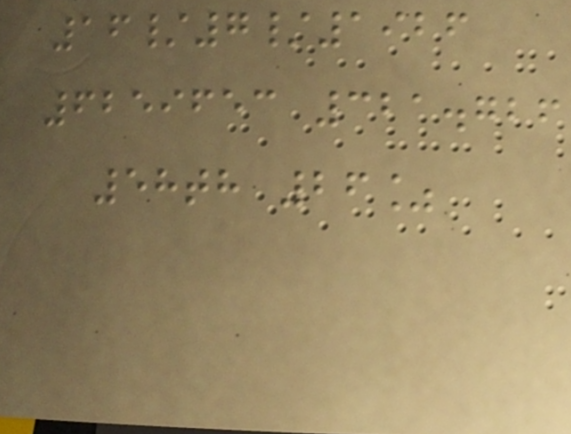16/7/1926
6259653 321.726
58th 26%
